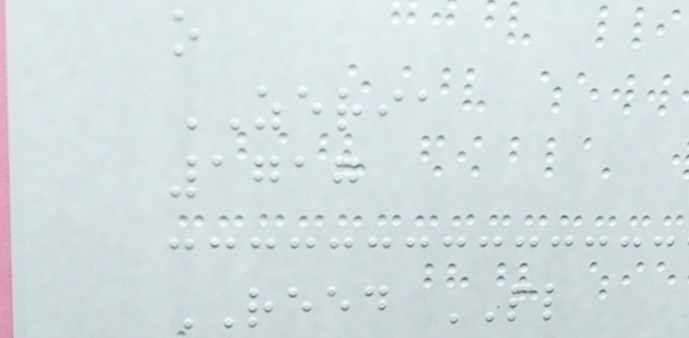o
ZERIA
1717
REED PL
